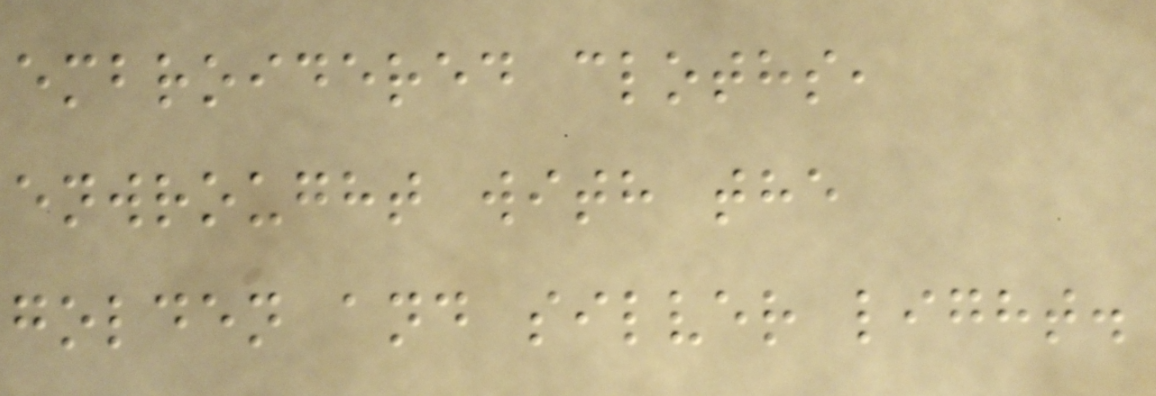embroidered cloths,
enwrought with the
golden and silver light.
